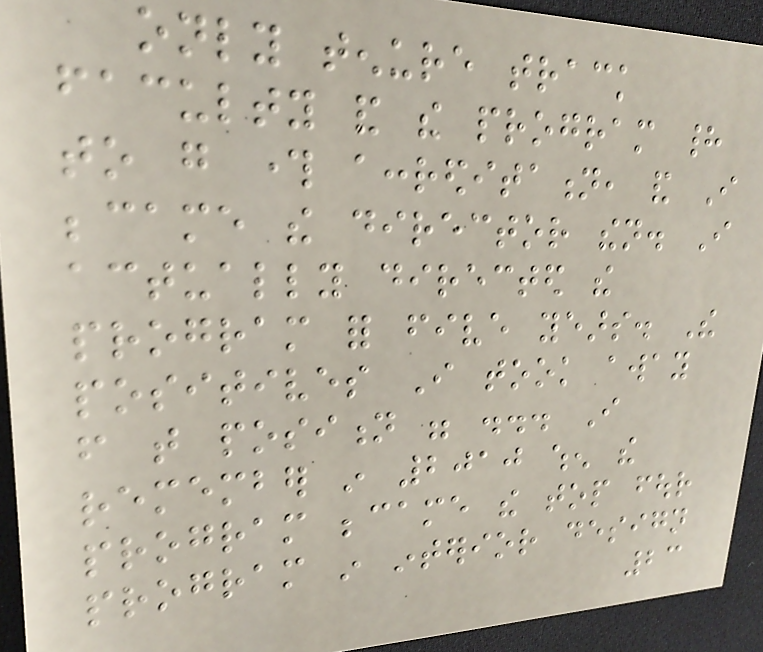only tenure track
faculty and the program had
to go through accreditation, and I
became the director then. I
actually directed the
program for five years. The
positives I took away
from that position were ... I
remember in 2010 when the
program became the top four
program in interior design
23
